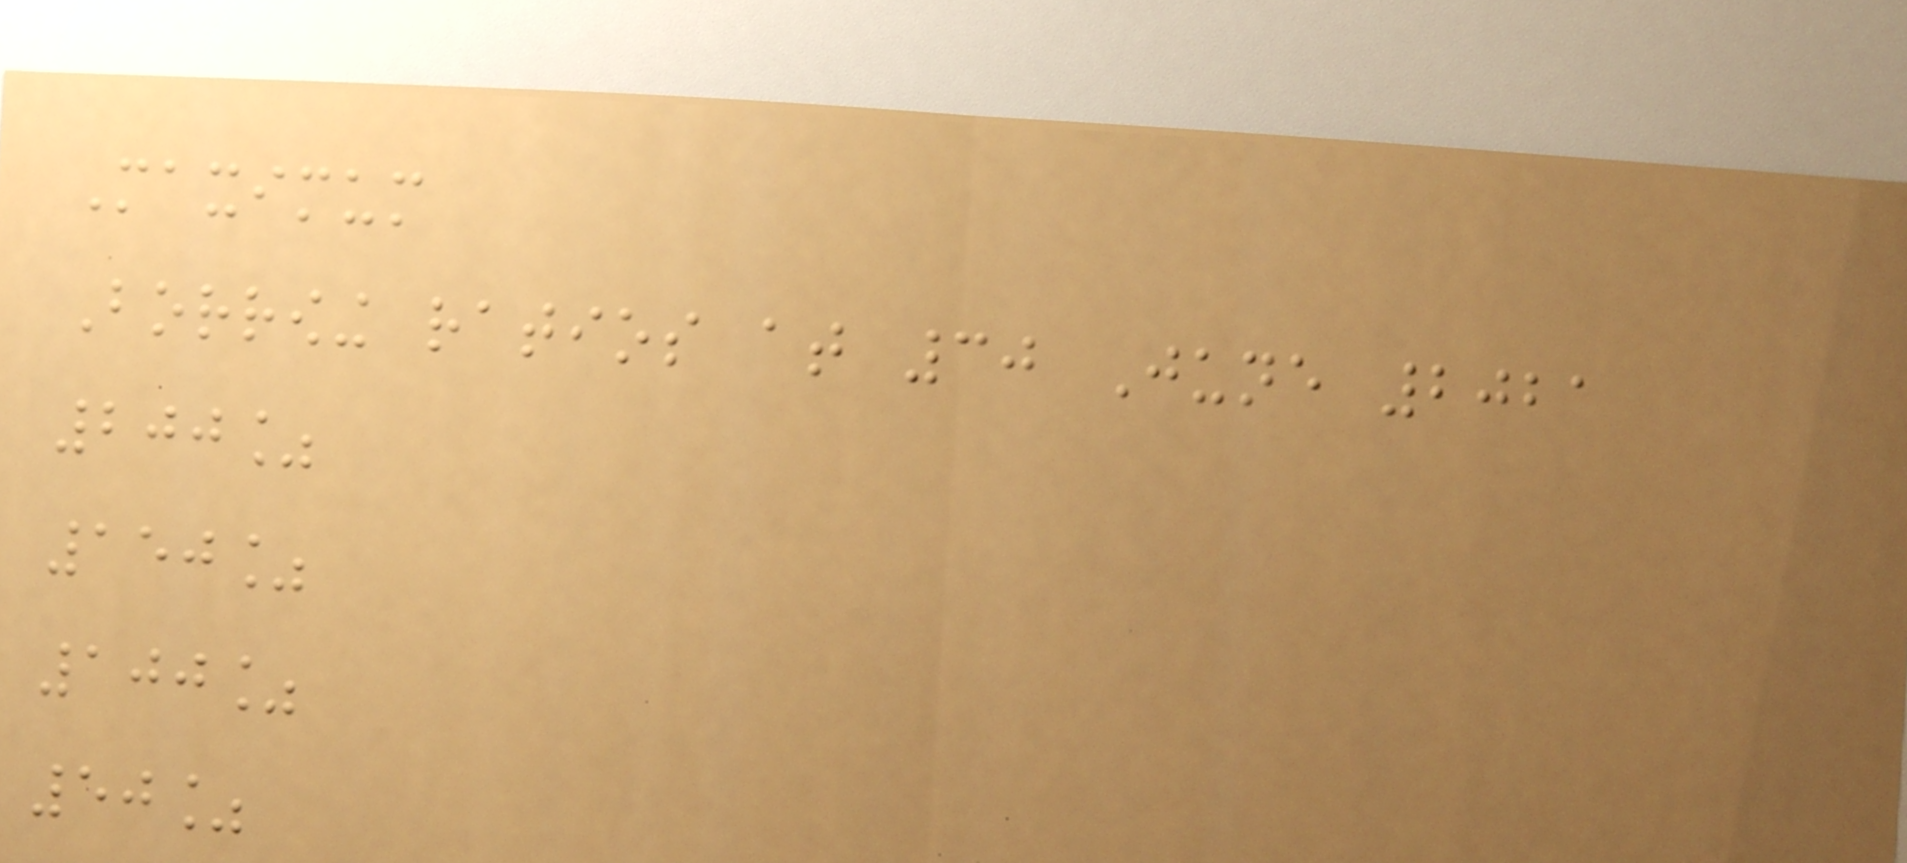Maximum
Borrowing ratios at 30 June 2021
200%
150%
100%
50%
